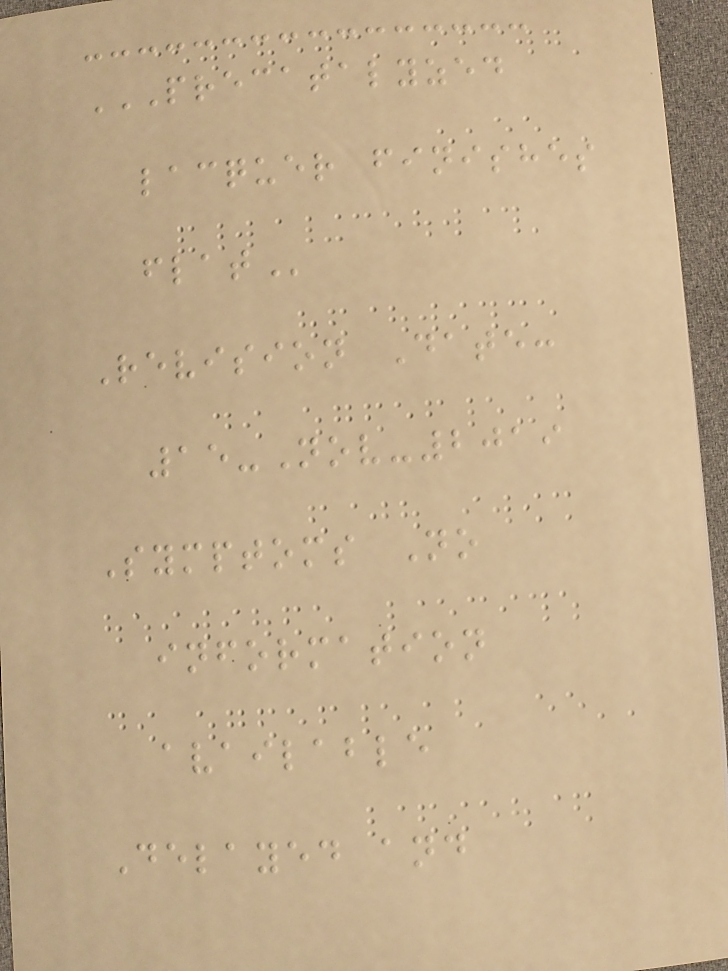PRECATALYZED
LACQUER FINISHES
FLAT
Revision Date:
15-Nov-2019
Symptoms No
information
available
Delayed and
